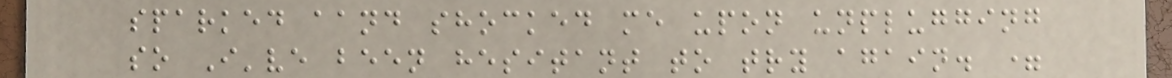sparked aand shocked me upon unplugging
so I've been hesitant to try again. =
